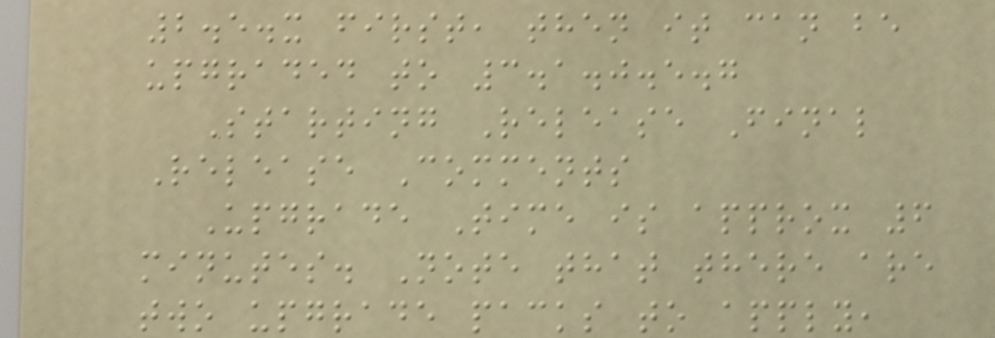2.5.x first, then it can be
upgraded to 3.1.0.5.7
Starting Release Final
Release Comments
Upgrade Time is approx 6
minutes. Note that there are
two upgrade packs to apply,
